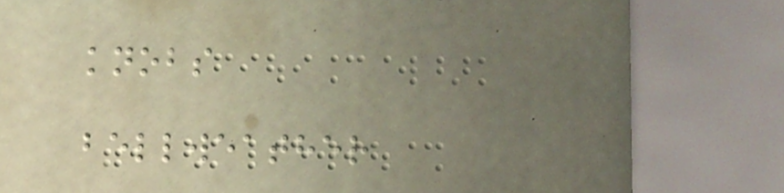knobs
bellweather
